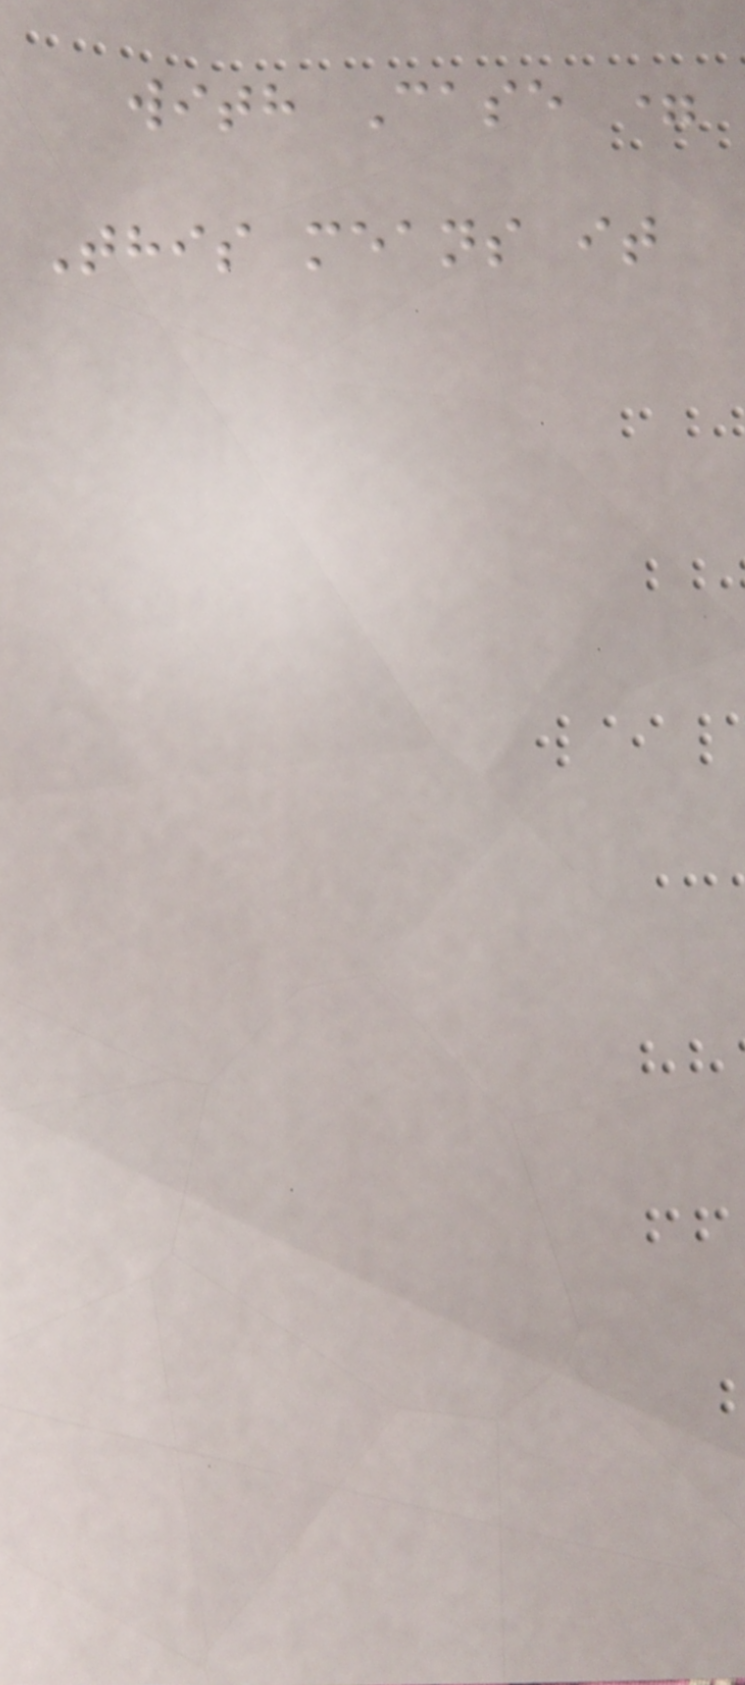with Case =
This means it
